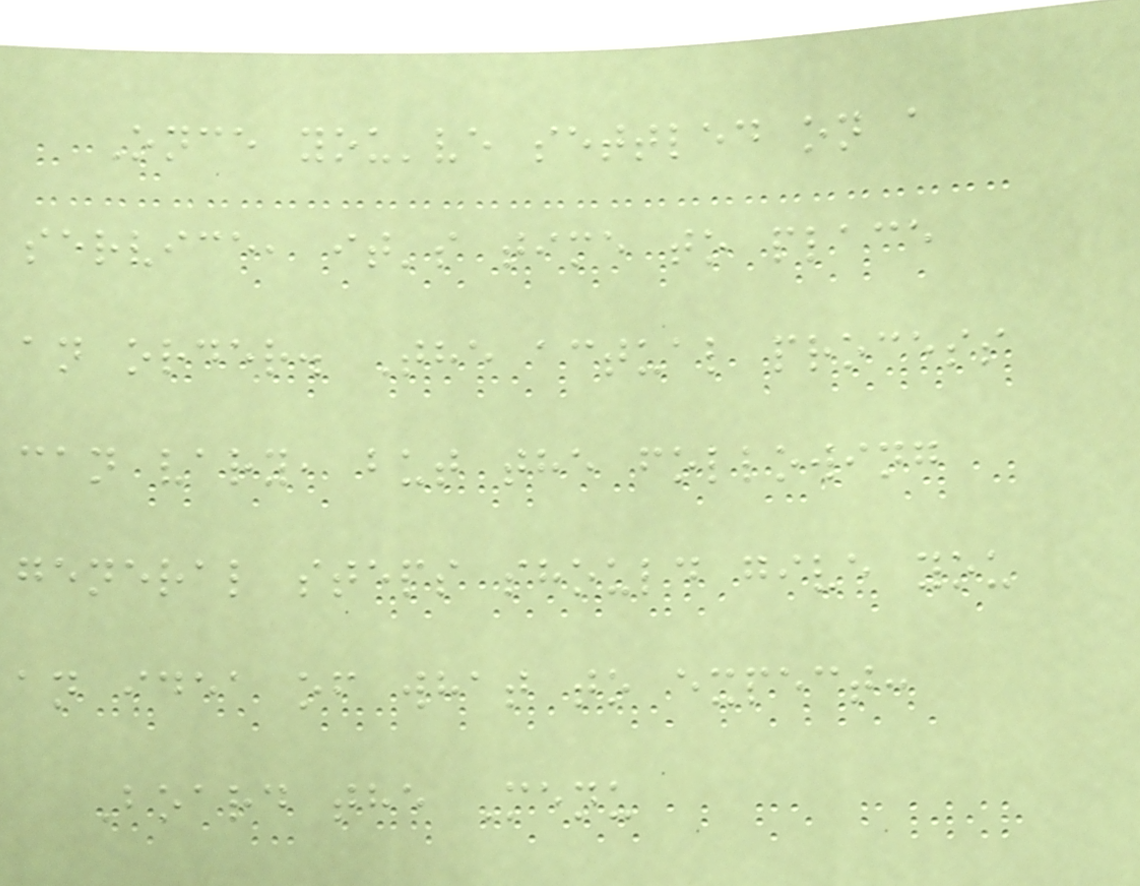Once you've settled on a
service, it's time to place
an order. The actual process
can vary, but the following
general steps should give you
an idea of what to expect:
Board the Menu
